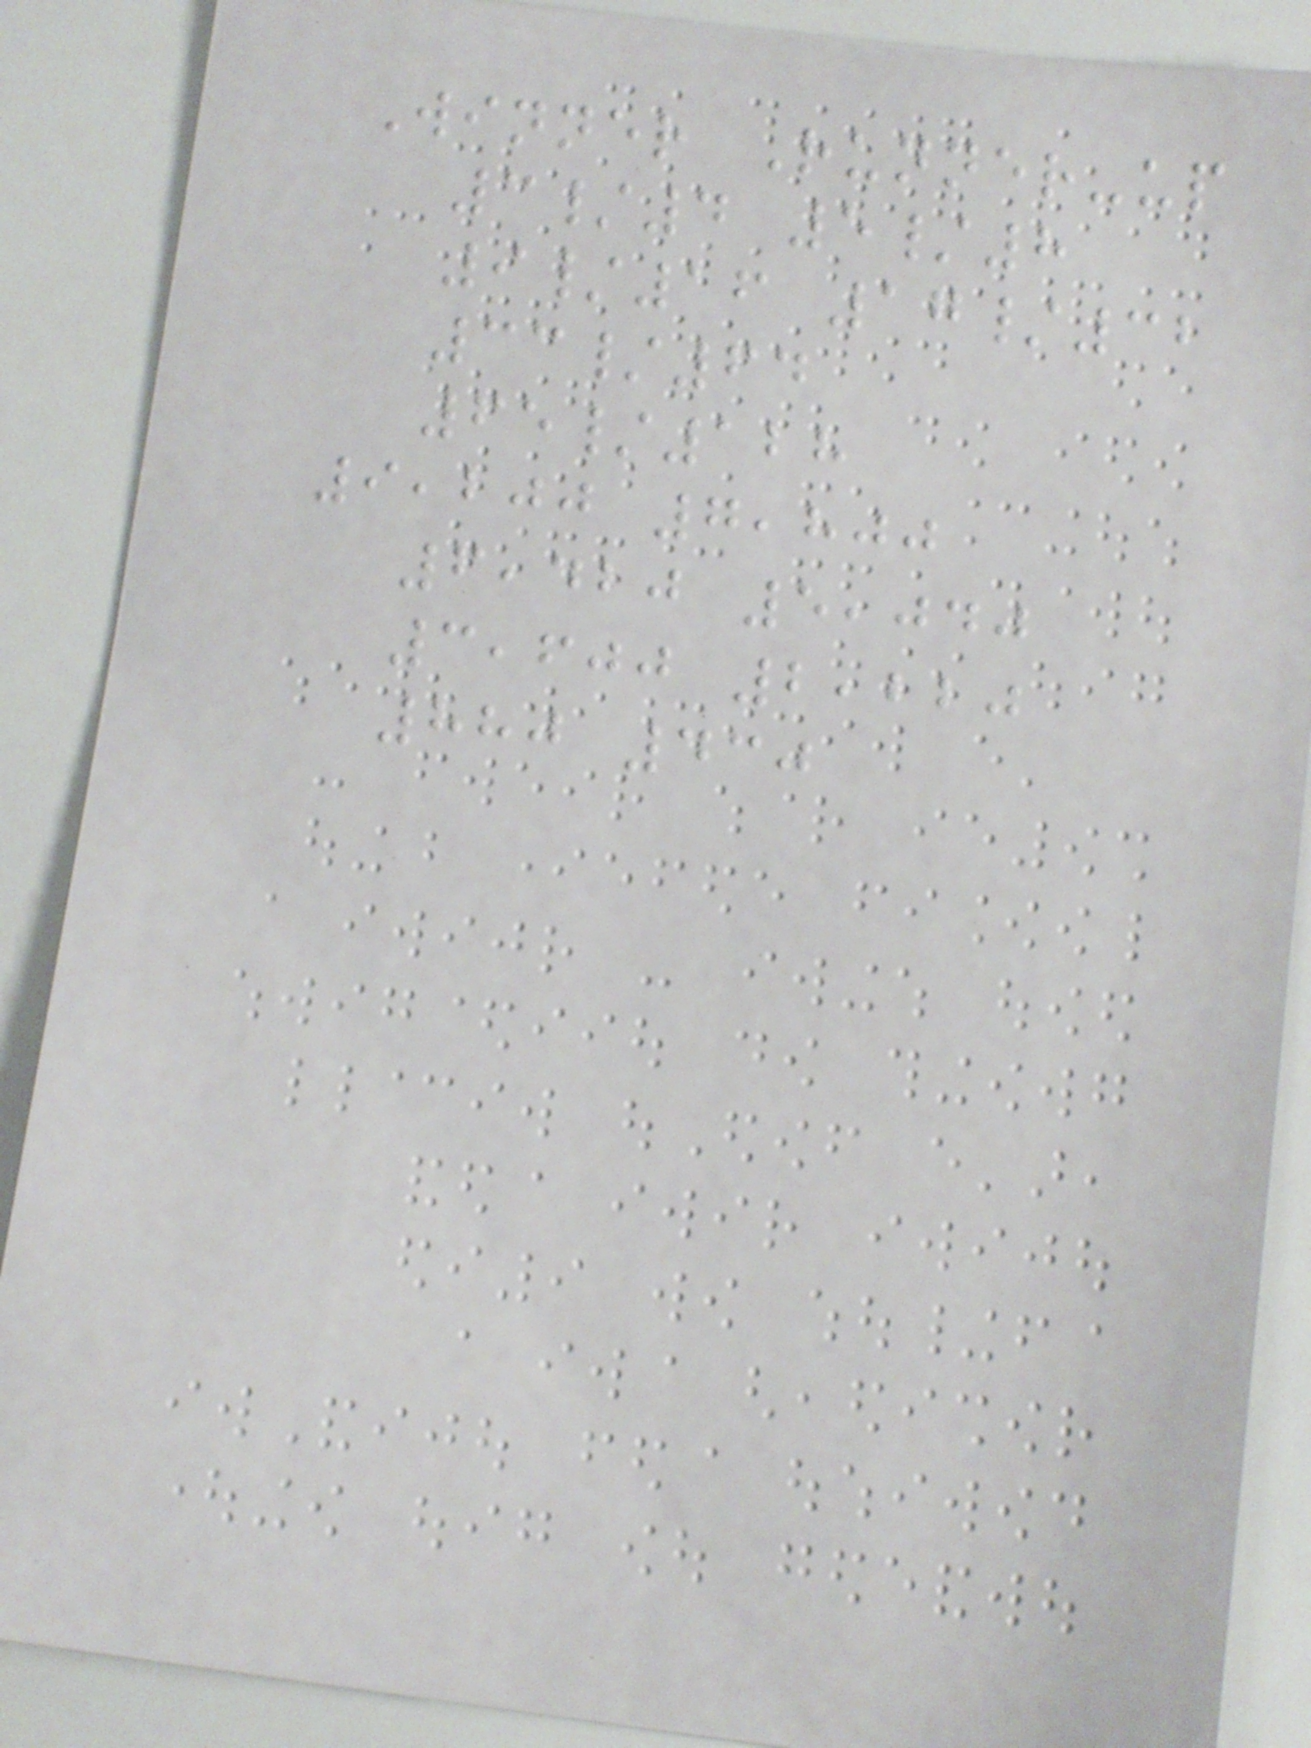Winner Runner-up
3/4 5/8
9/16 17/32
33/64
65/128
9,200 7,800
6,420 5,040
3,600 2,220
880 430
